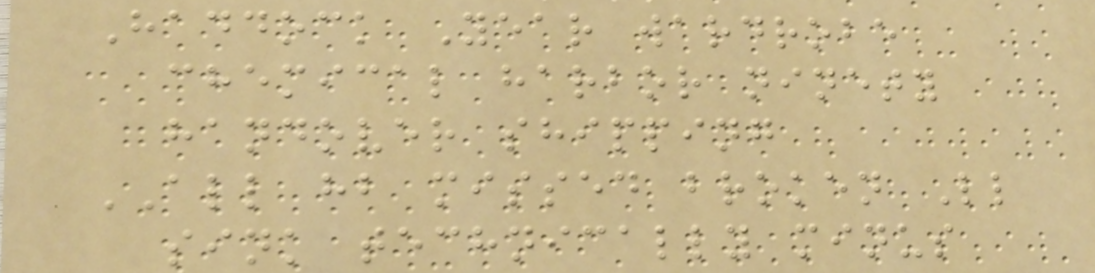Haddock Year wardrobe
chemical harbor ninety
handover shipping
ALL hb missed broken Ll
sink technically minus
